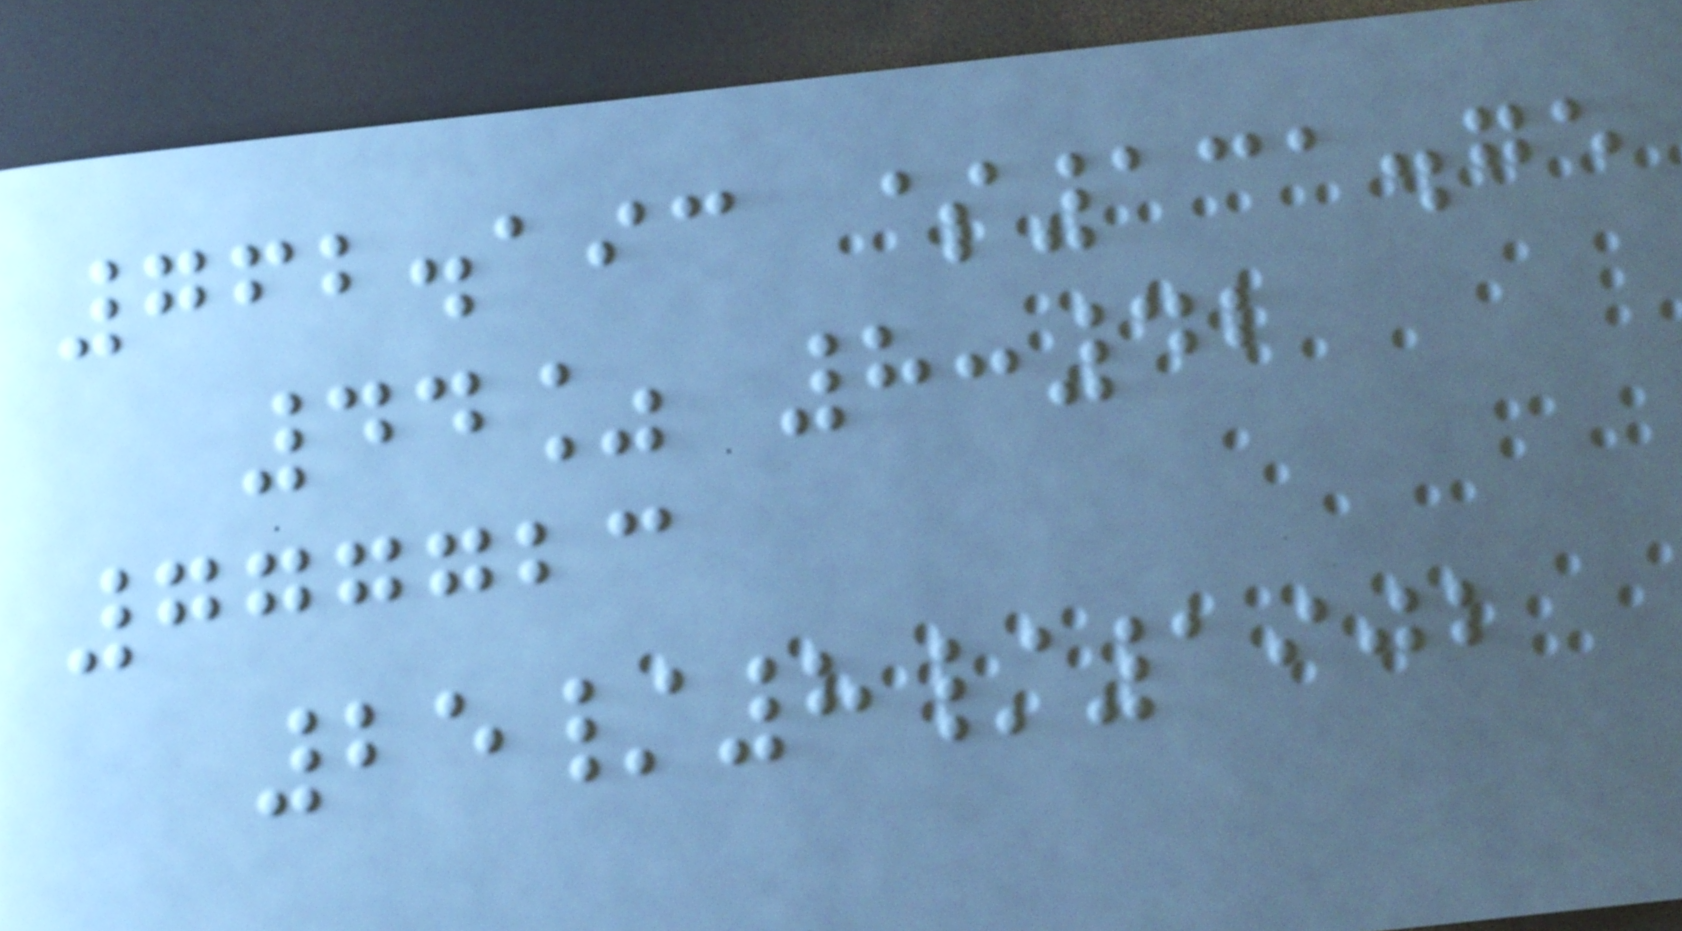762.193 $131.75
44% 8:42
777723
25/8/1902
